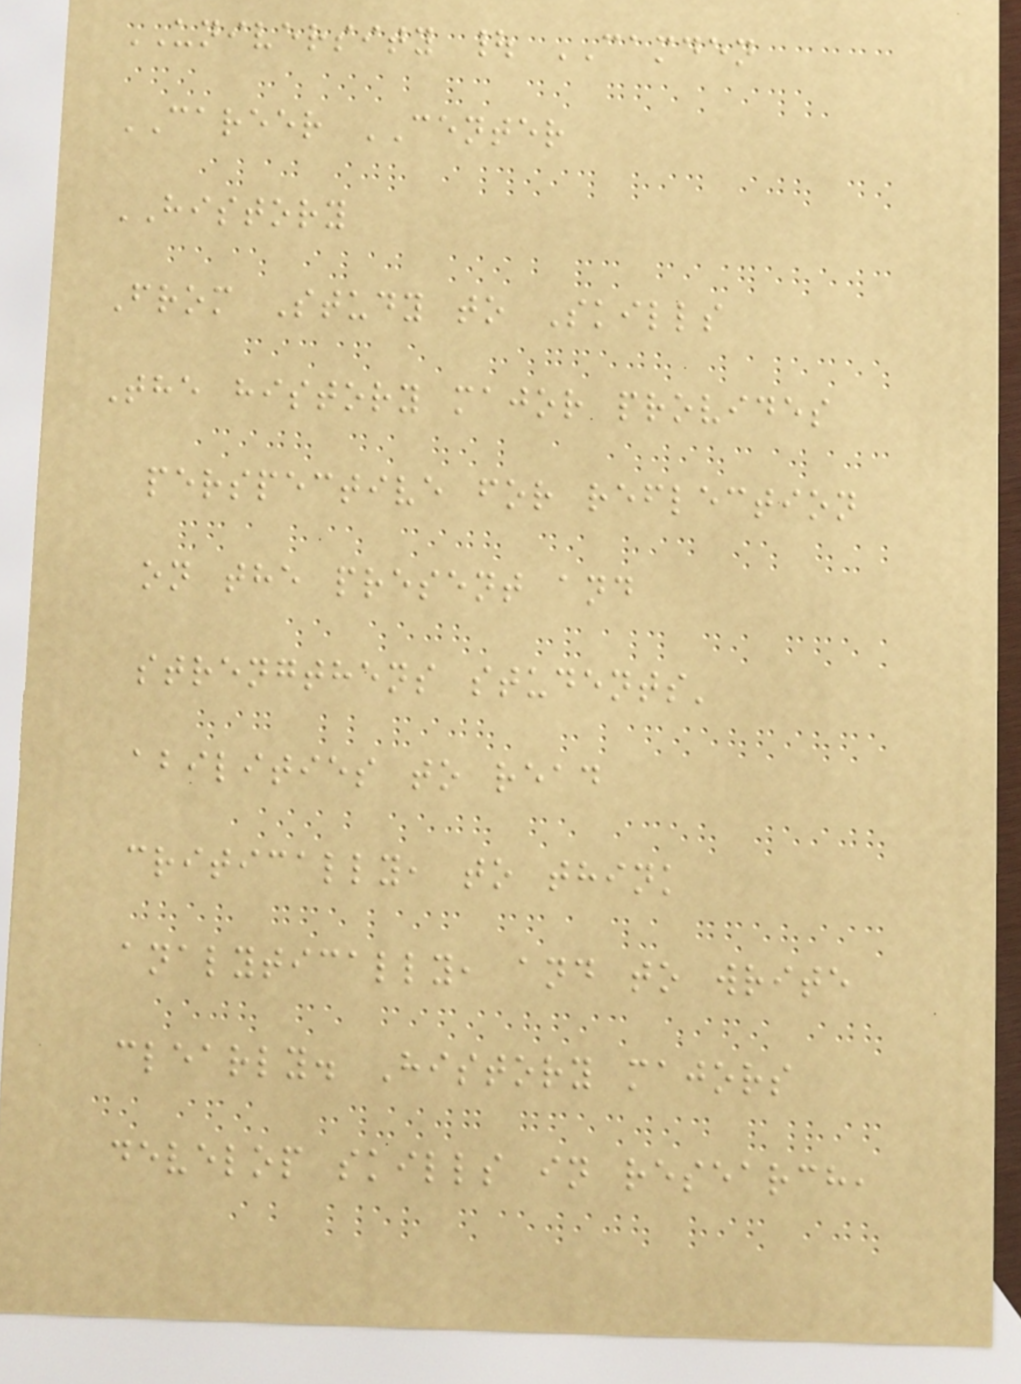UNIVERSITY | CAMDEN
CAREER CENTER
HISTORY
From Study to Skills
The history major provides
perspective for reflection
on the present and
strengthens students'
abilities to read
critically, to think
analytically, and to write
clearly. History majors
develop skills in research,
